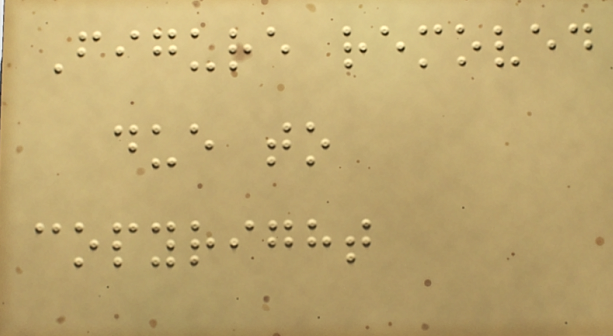Figure removed
due to
copyright
